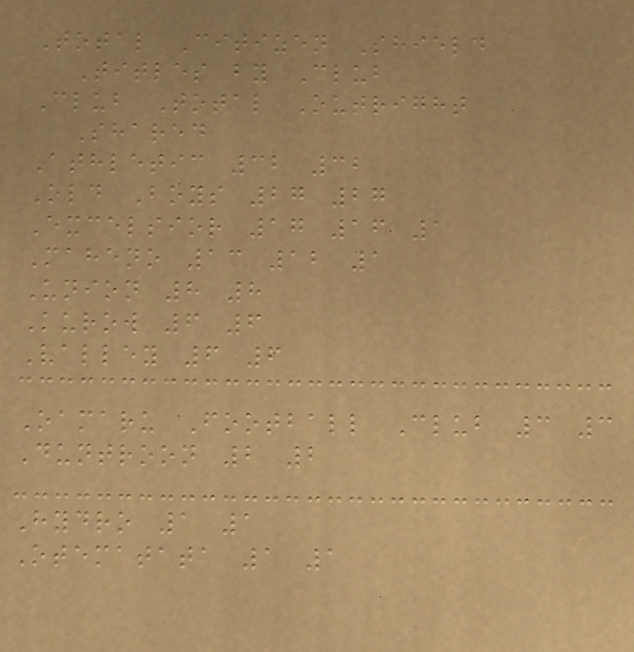Total Citizen Shield
Titles by Club
Club Total Outright
Shared
Athletic 32 32
Old Boys 27 27
Excelsior 17 16 1
Maheno 13 12 1
Union 8 8
Kurow 6 6
Valley 6 6
Oamaru Football Club 3 3
Duntroon 2 2
Hydro 1 1
Otematata 1 1
